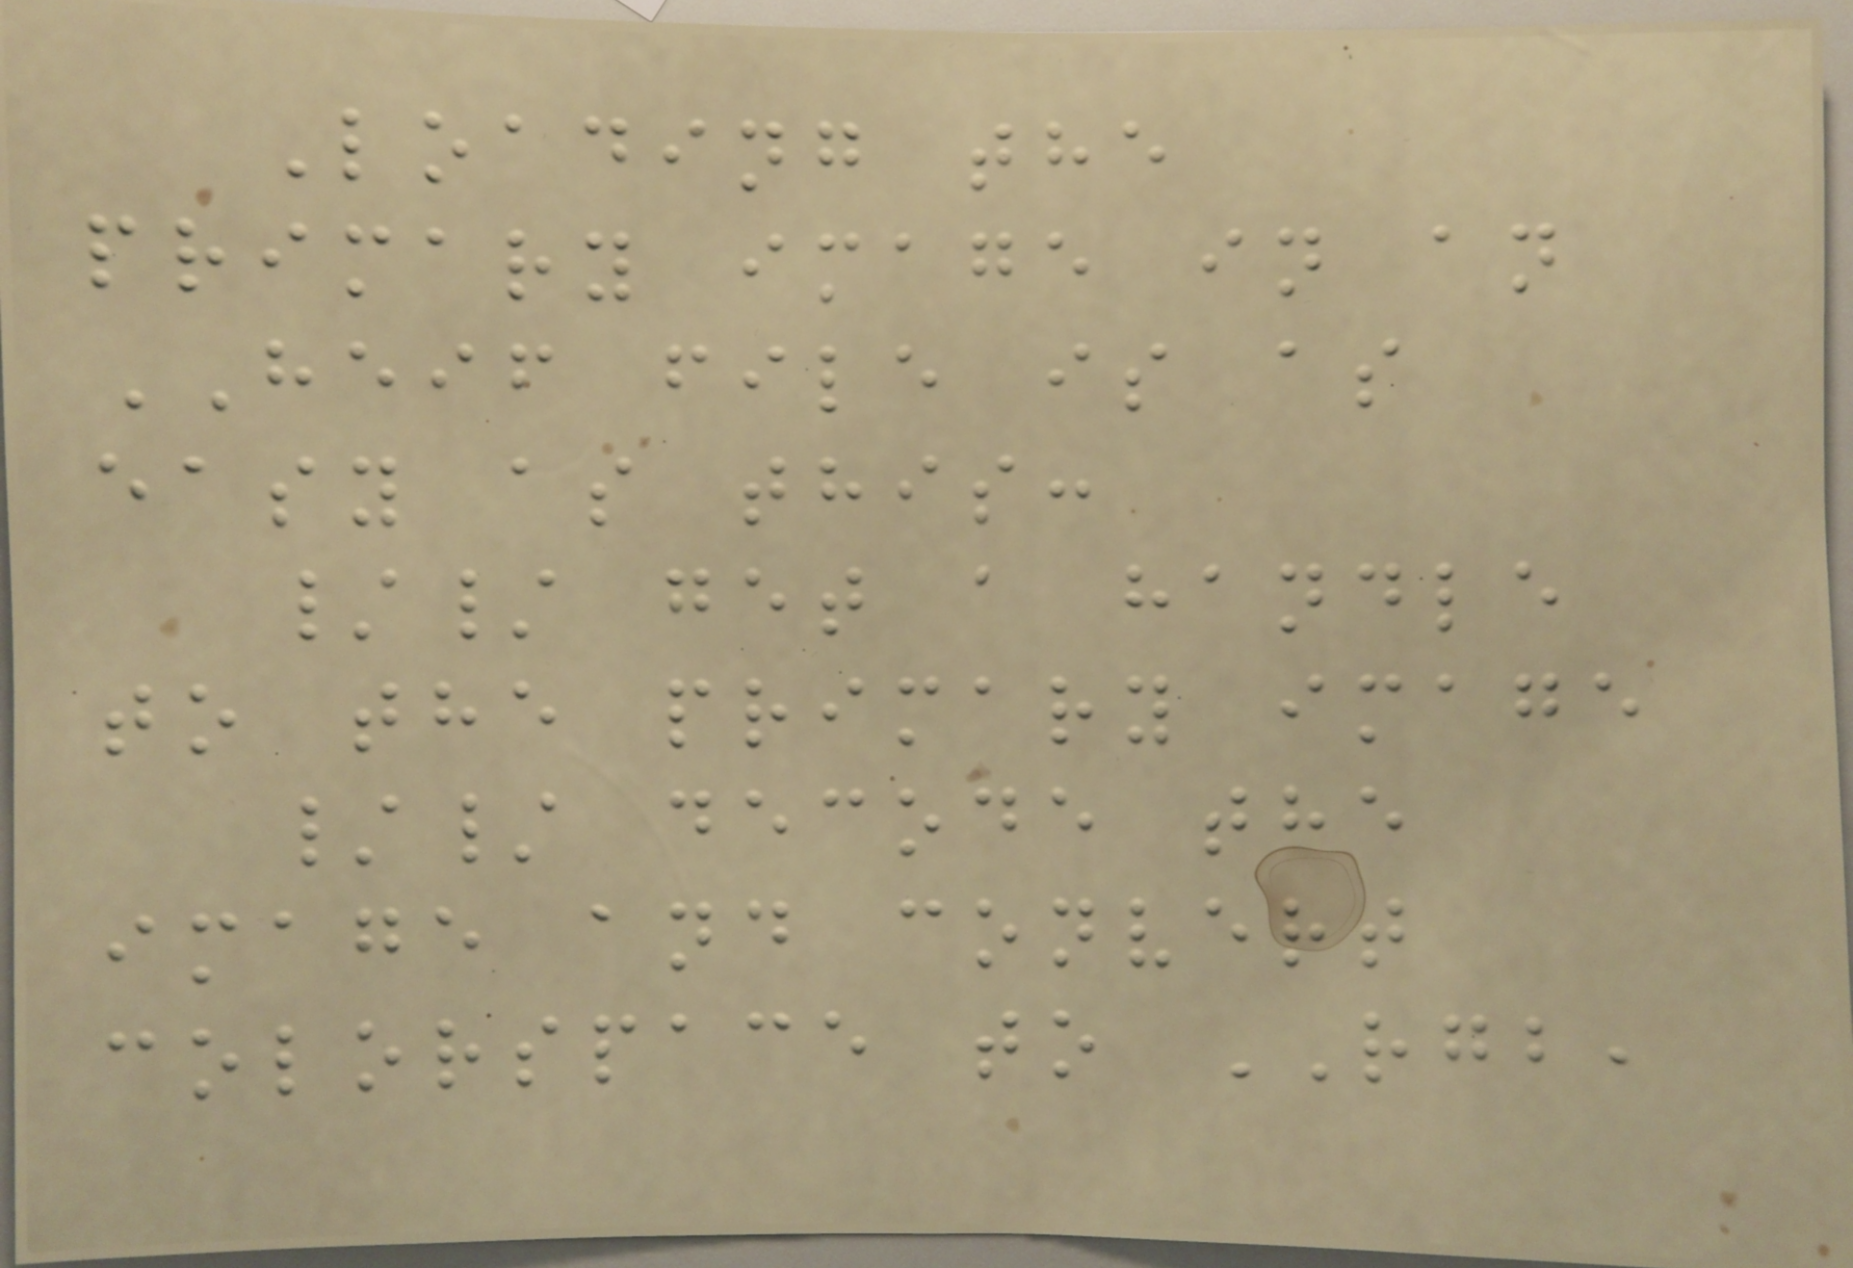Loading the
primary image in an
HEIF file is as
easy as this:
// get a handle
to the primary image
// decode the
image and convert
colorspace to RGB,
